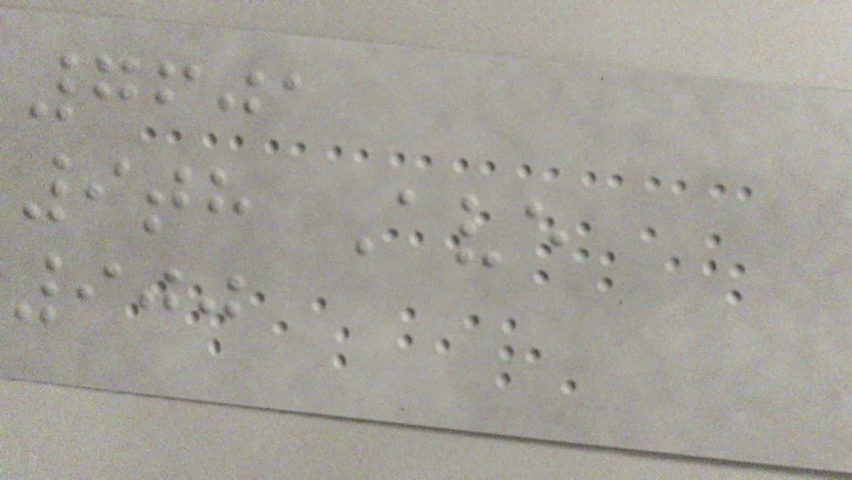7601
9th Ave
900
